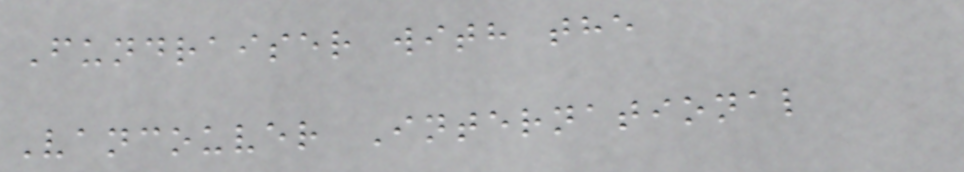Fundraiser with the
Vancouver International
